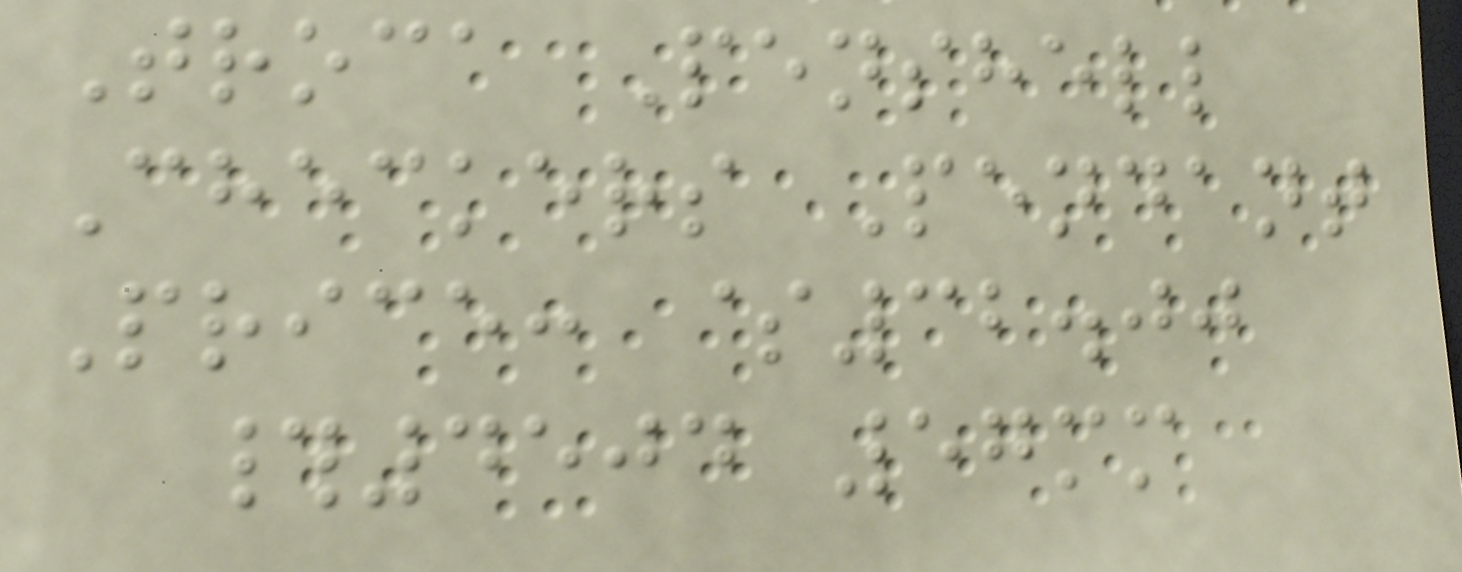Troca Penshell
Checkers Pendant
Price: $32.00
#4504 57mm
